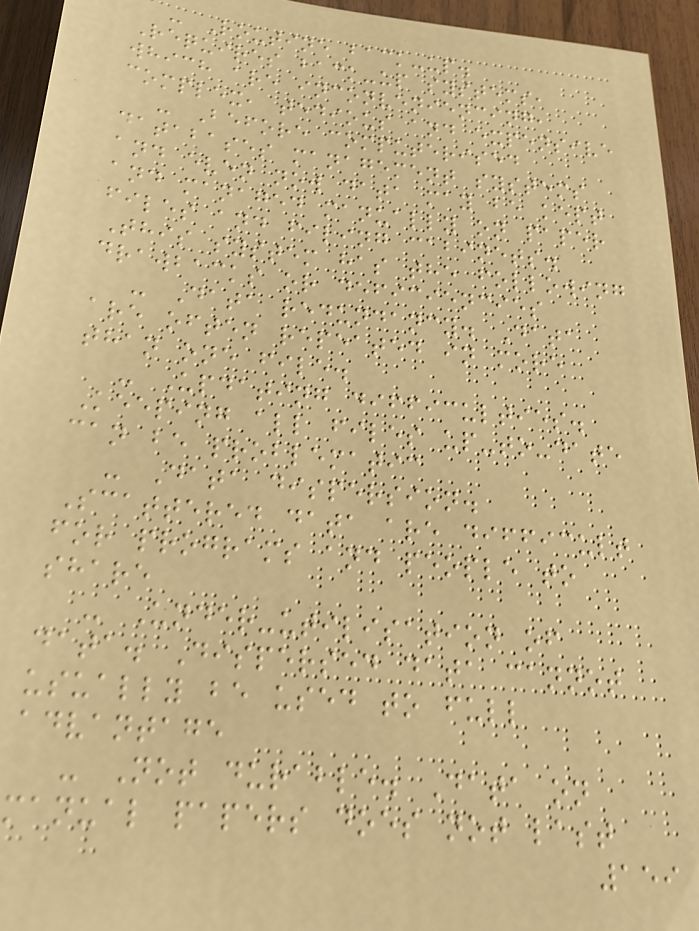- Routine back-up.
Requires back-up systems,
which are inconveniencing,
complex, tedious and expensive
- Before computerised
databases management systems
and even now data may be kept
and managed manually on paper
files and filing cabinets.
This system has the following
drawbacks or deficiencies
- Data redundancy. Data
are often repeated in more
than one file.
- Updating difficulties.
Keeping all files up-to-date
can be problematic
- Data dispersion.
Scattered data are difficult
for programs and people to
share
- Under-utilisation of
data. Dispersed data cannot
usually be used to full
advantage
- Not durable. Data on
manual papers does not last
159
